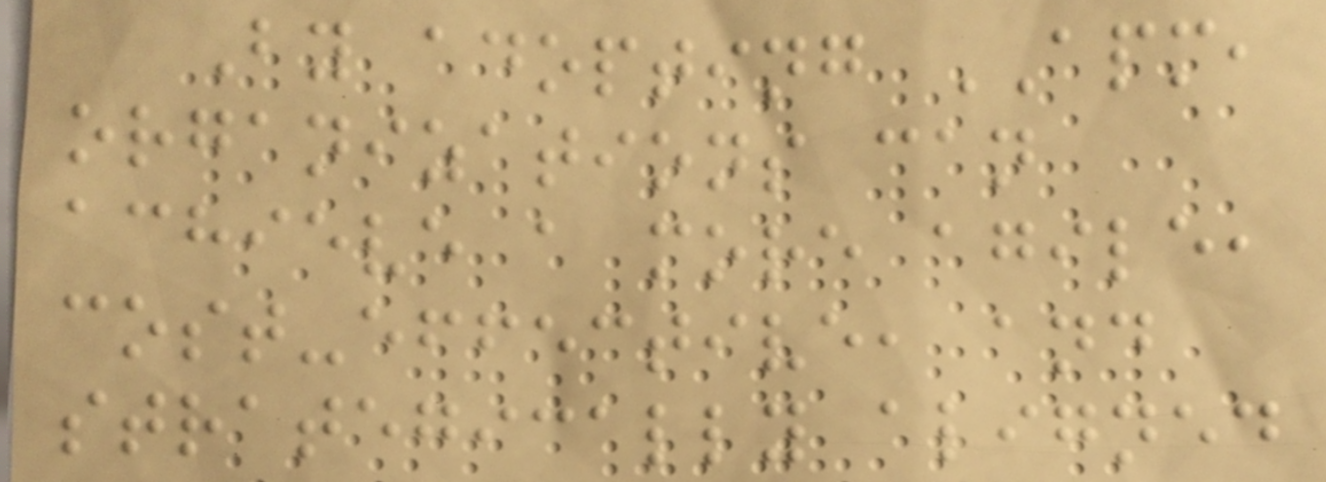By adopting APM,
organizations can
achieve a more agile,
cost-effective, and
strategically aligned
